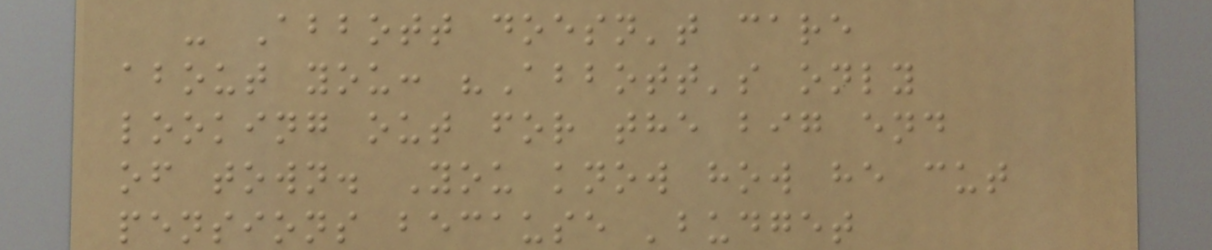- Abbott doesn't care
about you: "Abbott's only
looking out for the big end
of town. You know how he cut
pensions because 'budget
